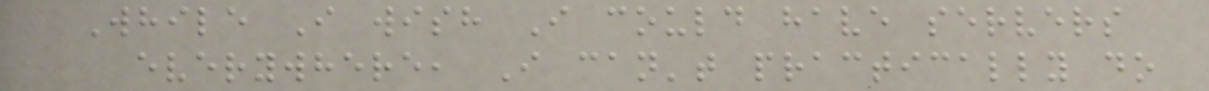While I wish I could have servers
everywhere, I can't practically do
